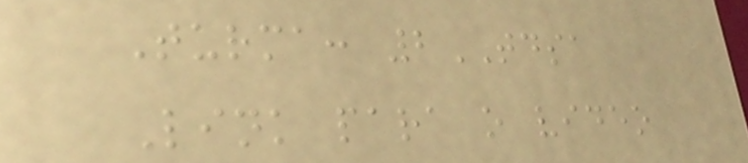Turma: 2TDSA
Link para o video
